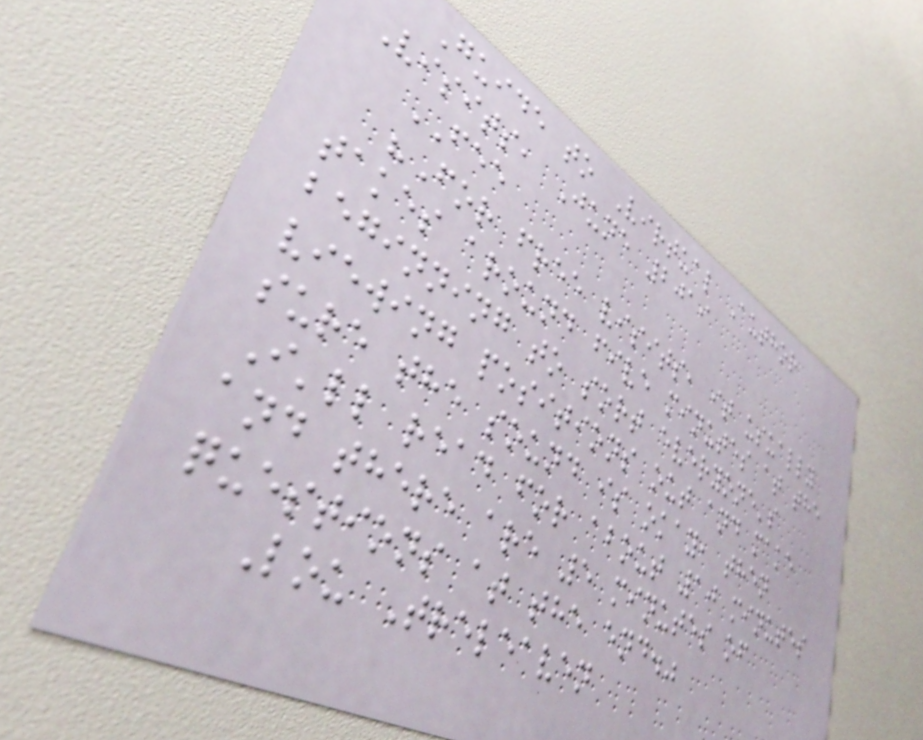Guide to Virtual Author
Visits, June 2019
FEE
"For free visits, it usually
takes around five minutes at the
beginning to sort everyone's
viewing positions out and make
sure the sound is okay, then
I'll read for about 10 minutes
and there are 5 minutes of
questions at the end."
Lou Treleaven
